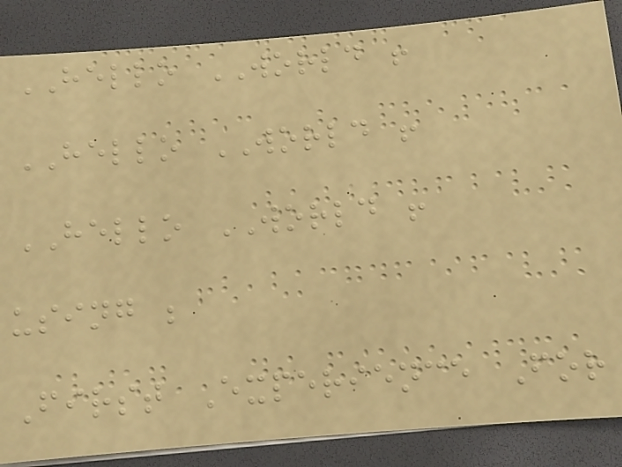HELLO WORLD !
HELLO WORLD !
HELLO WORLD !
using ;
First Experience For
